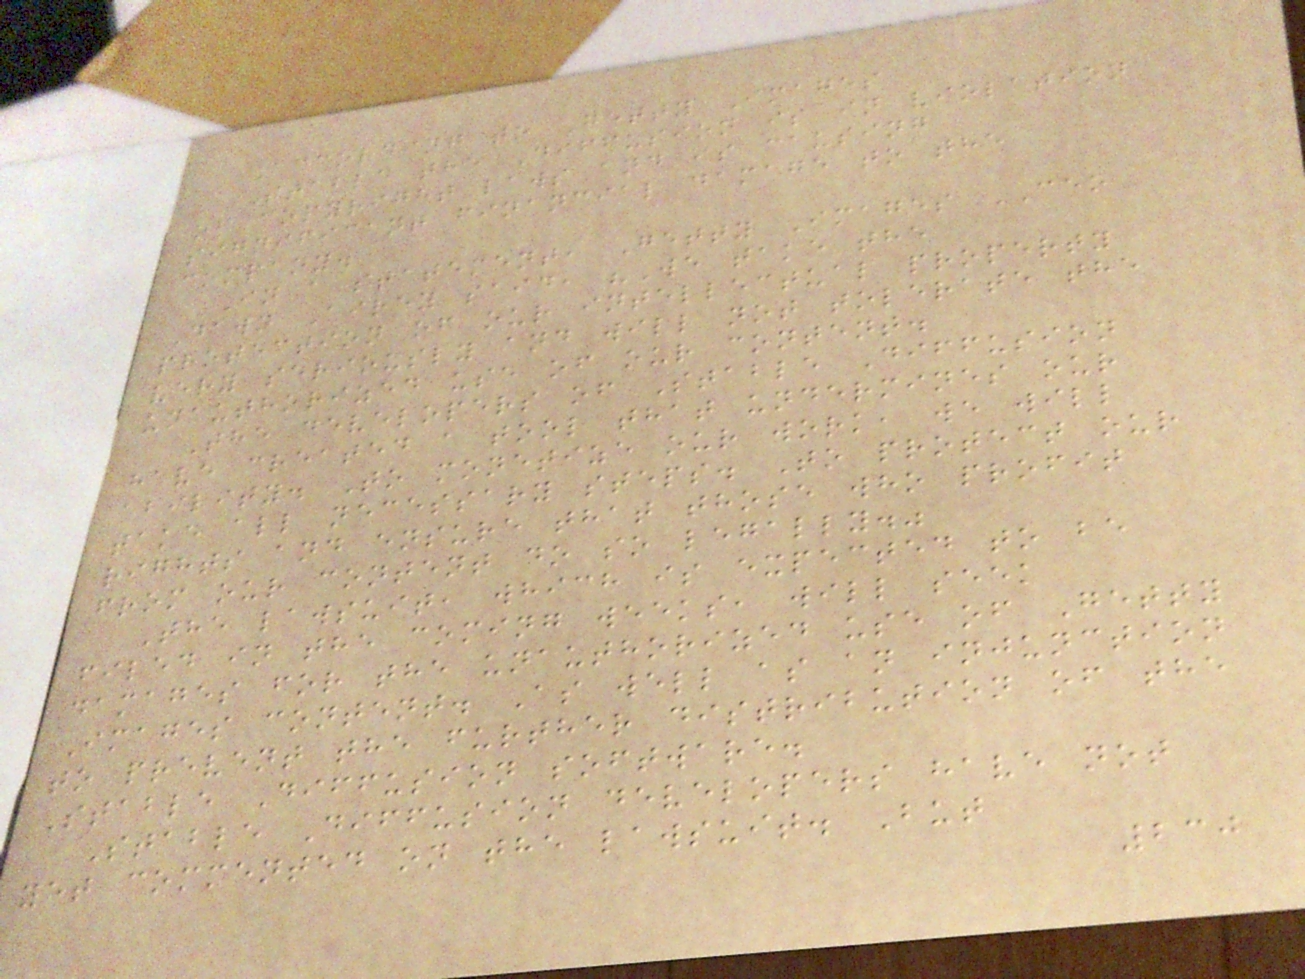According to Getty Images
Stable the Diffusion is in violation
of copyright laws and is causing
significant financial damage to the
company.
In a statement, Getty Images CEO
Dawn Airey said, "We take the
protection of our intellectual property
very seriously and will not tolerate the
unauthorized use of our content.
The developers of Stable Diffusion
have created a tool that undermines our
ability. To monetize our work, we will
take all necessary steps. To protect our
rights and ensure that those who profit
from our content do so legally."
The lawsuit, which is expected to be
filed in the coming weeks, will seek
damages for the unauthorized use of Getty
Images content. As well as an injunction
to prevent the further distribution of the
Stable Diffusion software.
Stable Diffusion developers have not
yet commented on the lawsuit. But
230
